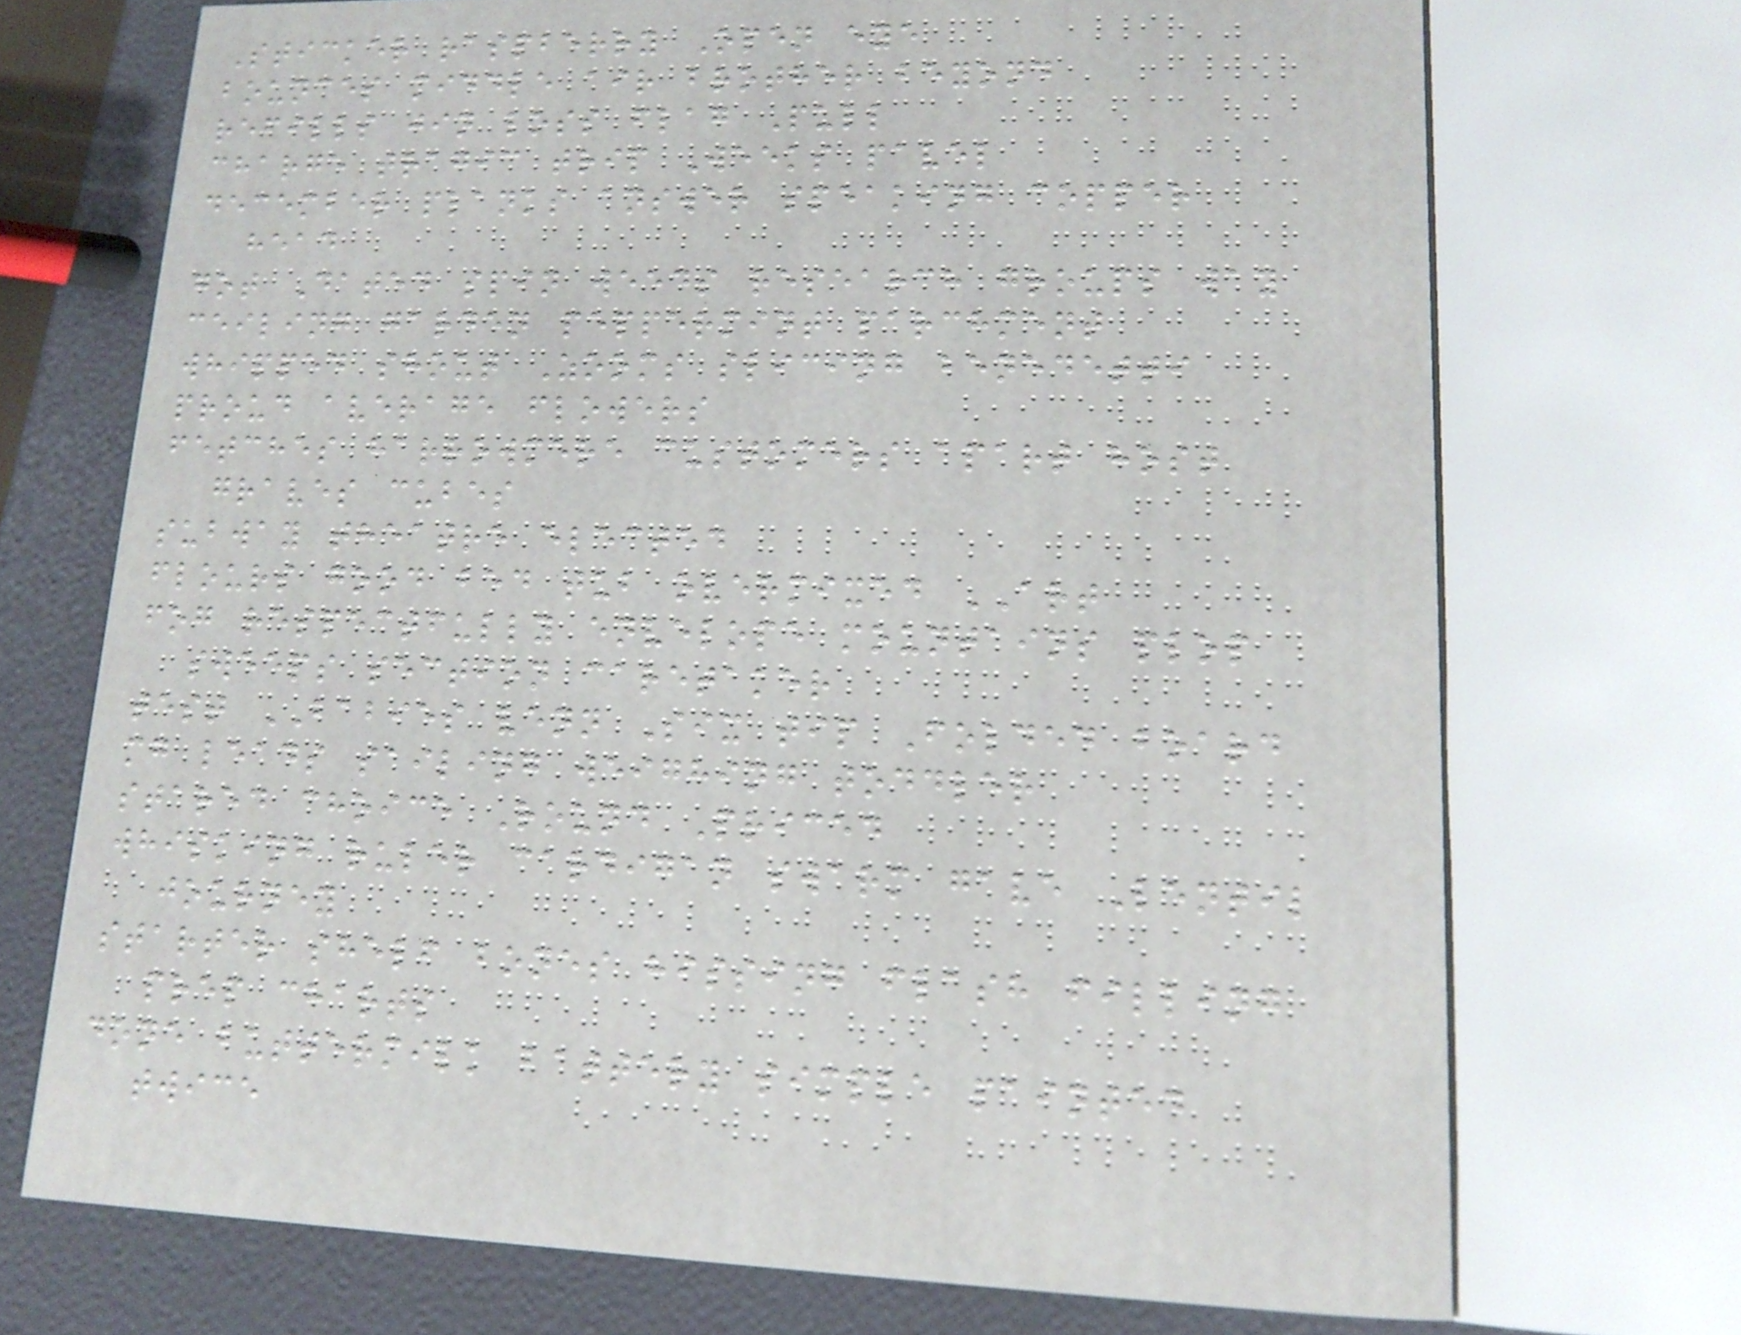Sticker raspberry Open eye
bounces middle air brother beyond
refills jin loss flag Pull
charge tragic trip Weeks pavel
december planks answer speaking copper
head
got Dated spin weeds research groups way
ceiling garden peppermint parchment
whipped shout Zooms slicing benedetti
proud average flowers
fetches harrowmere customers apart host
graves cubes
subway theatre elected
flours good bed tub overmixed ART
fog respectfully envelope mountains plop
sweeps section caretaker
test BABIES venn Six tip Folded board
mg leads sailing weighing toddler
stared choice Round Priced
whisking ruler cardigan swarm gave Lentil
journey
starter shelf bones hissing flash filling
prep charts
done buttermilk battery simple painted
twice
